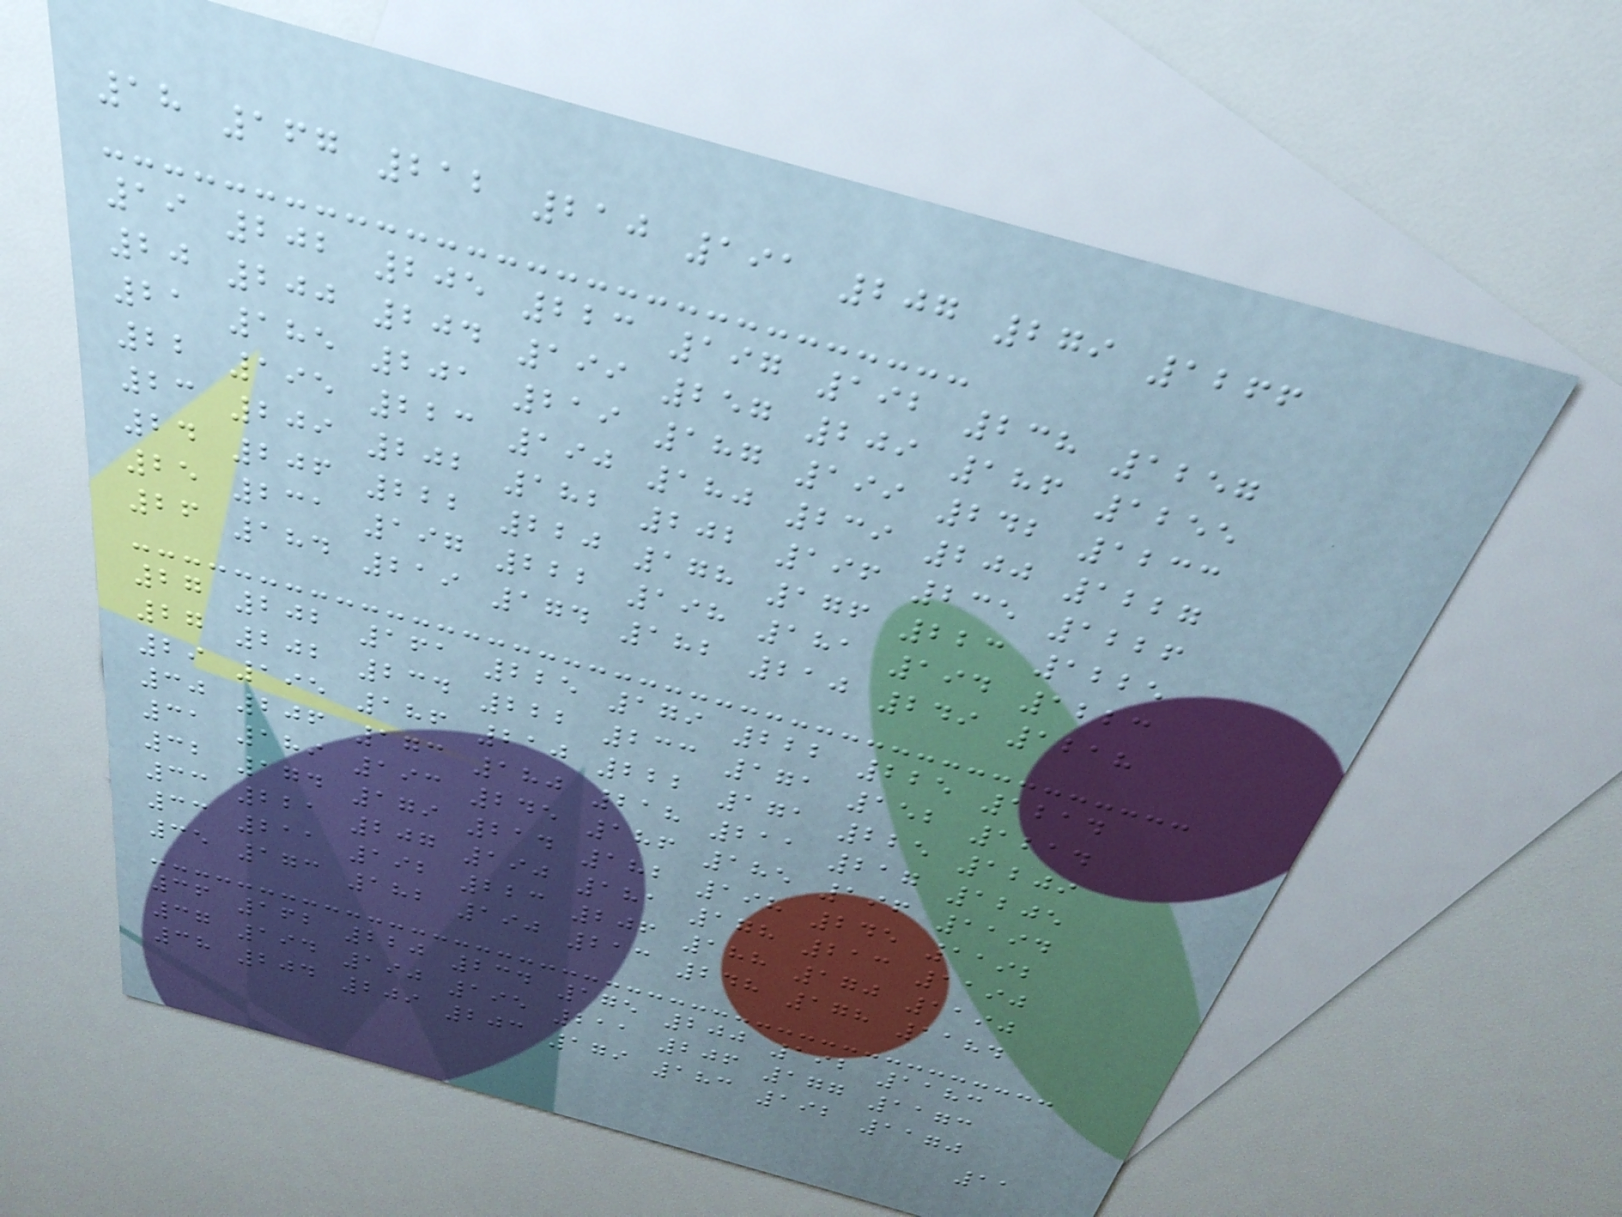18 167 212 210 191 207 279 1266
19 202 205 223 197 192 238 1257
20 200 204 199 257 209 186 1255
21 185 201 219 187 199 242 1233
22 195 223 190 180 239 200 1227
23 209 202 182 202 196 235 1226
24 206 222 220 178 176 223 1225
25 231 197 222 198 181 194 1223
26 184 219 174 182 210 249 1218
27 202 161 225 179 222 225 1214
27 202 234 222 233 171 152 1214
29 195 186 210 222 171 225 1209
30 206 173 180 218 211 217 1205
31 189 193 245 186 185 196 1194
32 174 179 214 182 198 245 1192
33 221 207 190 181 178 213 1190
33 211 192 223 206 188 170 1190
35 173 182 190 213 248 178 1184
36 162 220 234 175 200 192 1183
37 194 190 195 211 206 177 1173
38 204 209 203 179 183 192 1170
11
